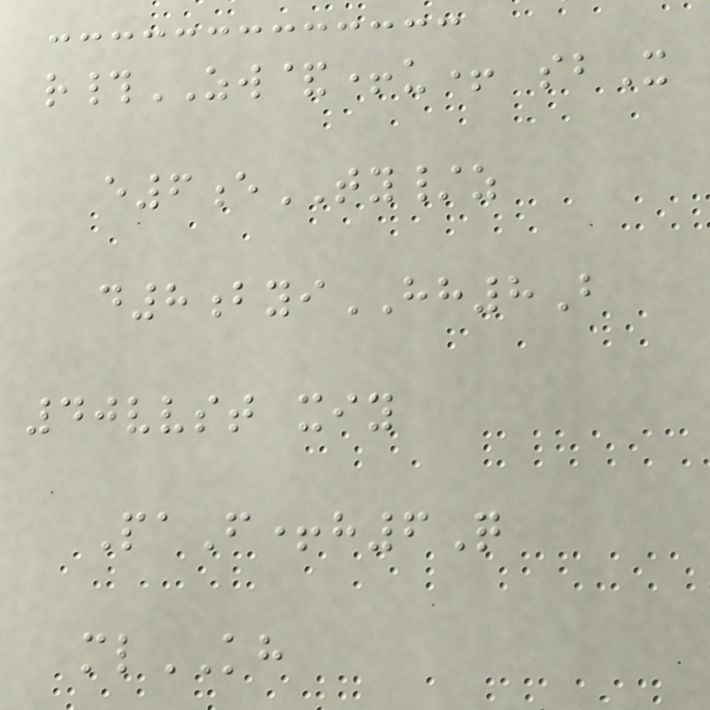r#ZW&+u+ sbX
e6eTY/z
d8byiHH8B
40vvst xiy
PaF+h6Q
mlKH
